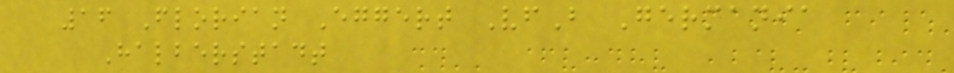16 Florian Eggert VfB Germania
Halberstadt
